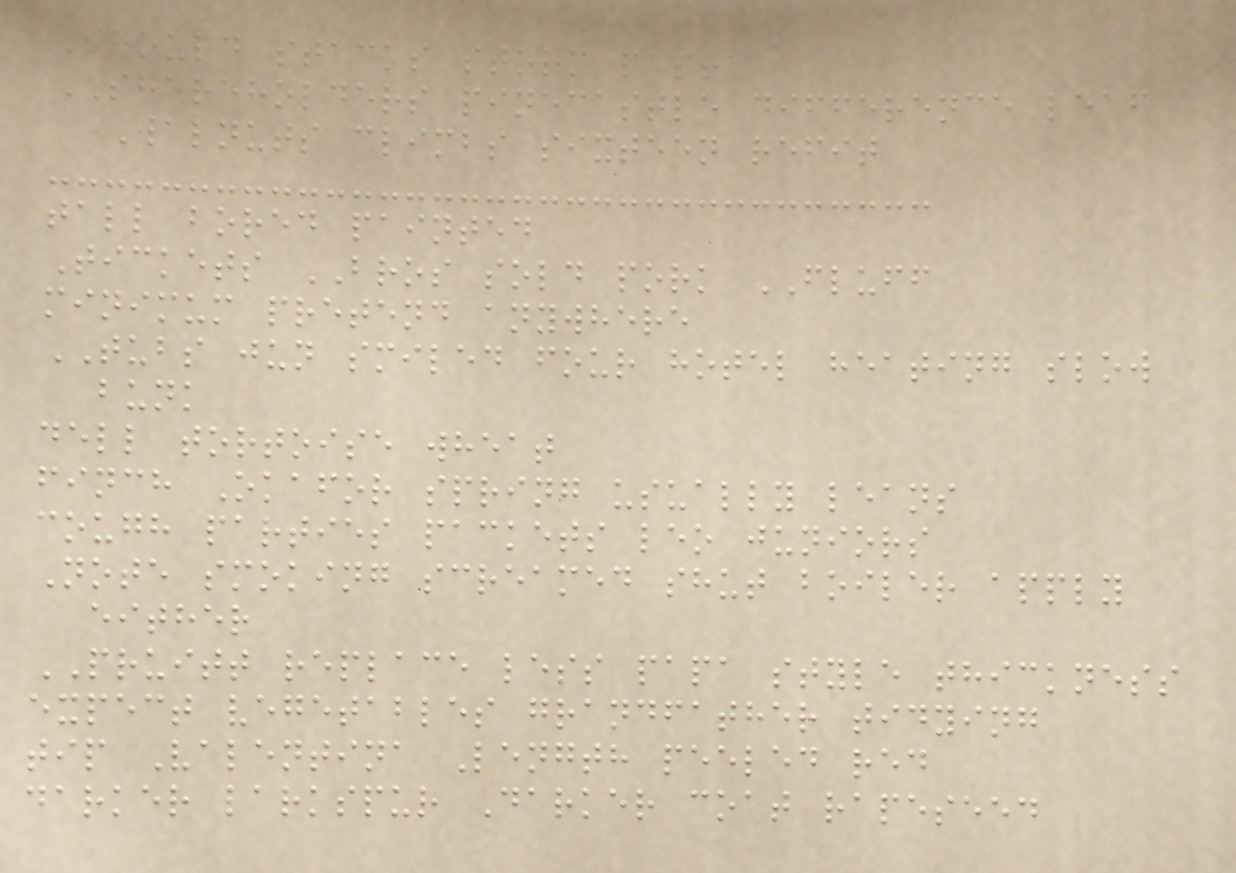Should stacks storm pasta
SHAREHOLDERS pinecastle difference leaf
Walnuts climbs sixteen refit
tall bored painted
Tickets BROS sold pork FLUFF
minimum pretend anywhere
TUBS jun smiled four hotel heating slow
bunk
dell tortoise wheat
finch Okafor spring usually leans
cough parties packets leo juniors
Note smoking screamed shut boiler apply
either
PRUITT replace less papa style thickness
expect vegetables grandfather tidying
tip Valentina Length peeled red
darker larkspur Darker coat rapeseed
